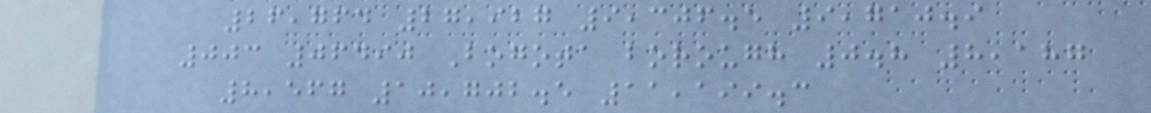26,764 27,927 9,306.5 9,710.9
003 06490 Bogota borough 0.8 8,187
8,567 10,702.5 11,199.3
